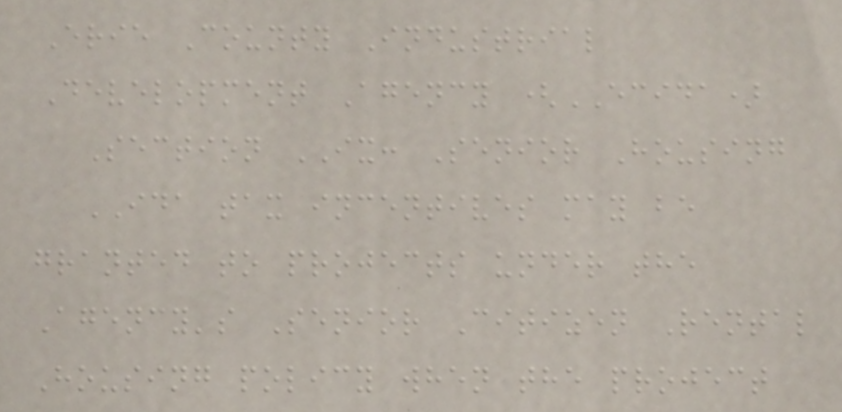Erie County Industrial
Development Agency (ECIDA)
Section IX: Senior Housing
IDA tax incentives may be
granted to projects under the
Agency's Senior Citizen Rental
Housing policy when the project
